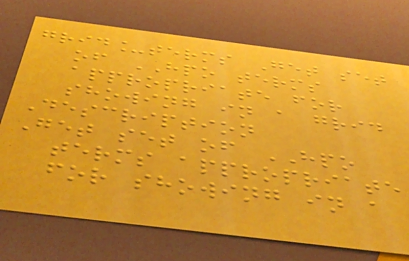grid_terms Get set
of HPO terms
appropriate for
showing in a grid
Description
Get set of HPO
terms appropriate
for showing in a
